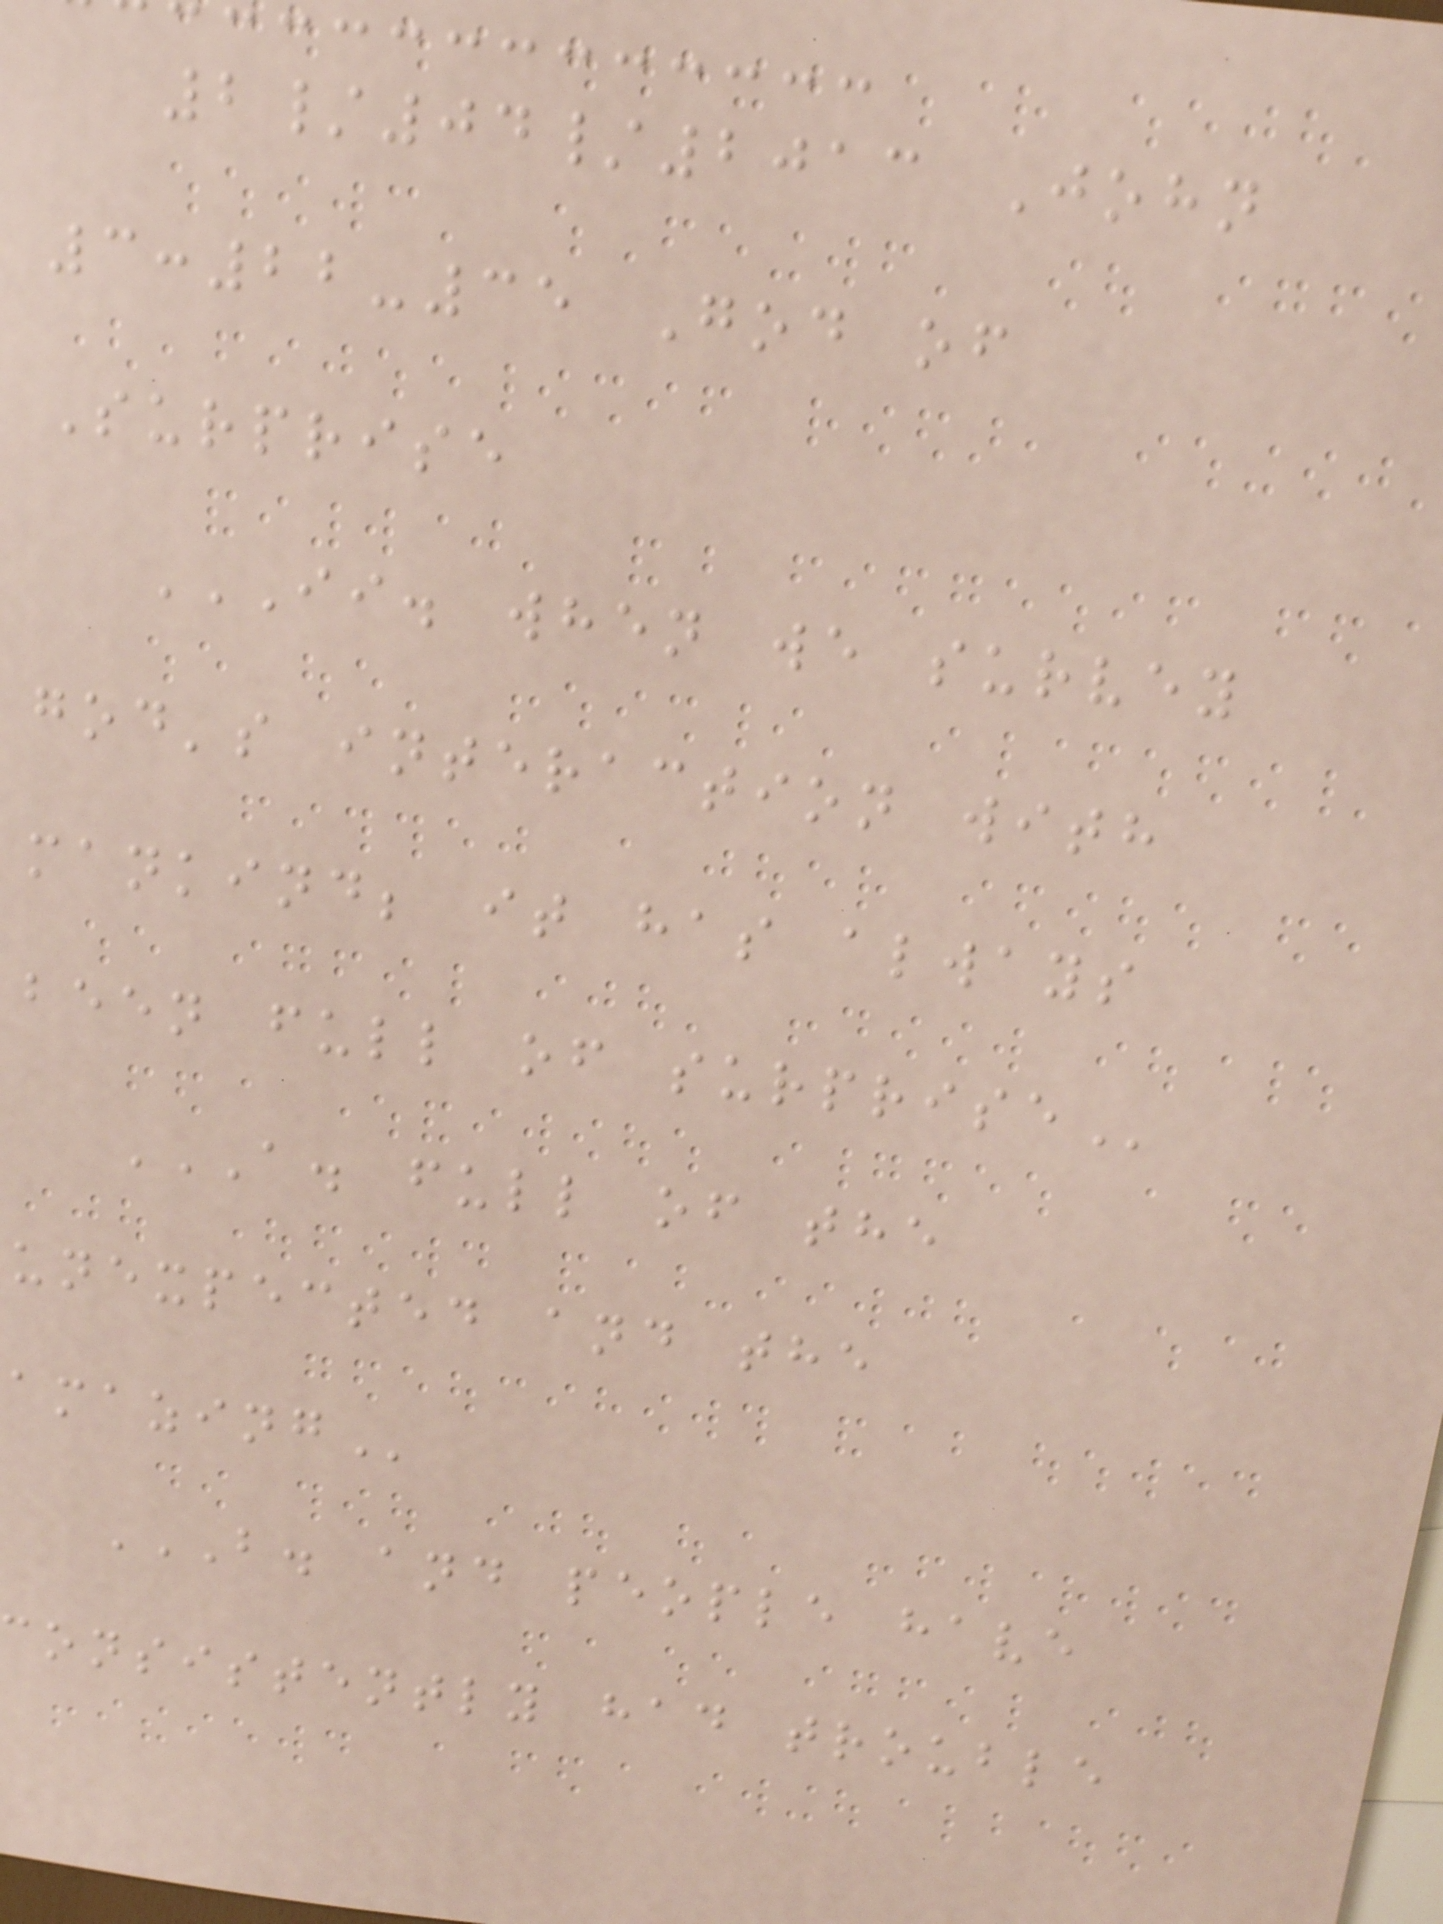2/04/2013 John
3:22-35 God of
Surprise
II. WHEN WE SURVEY
god's interaction with
mankind; it has always
been full of
A. FULL OF THE
unexpected and the
B. AND PEOPLE HAVE
consistently had trouble
